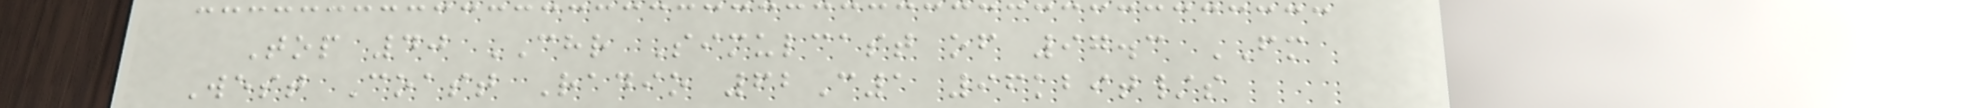Top 40 CHR Simulcast of 97.3 FM
West Coast Radio 62C1 96kbit/s
